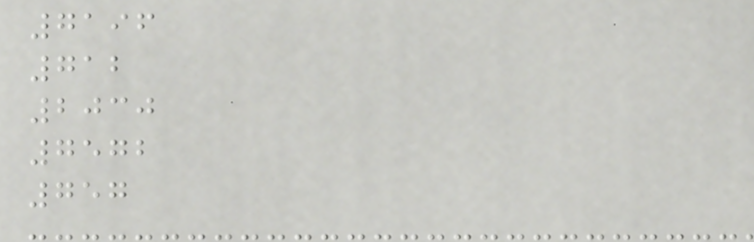7196
712
2030
7572
757
